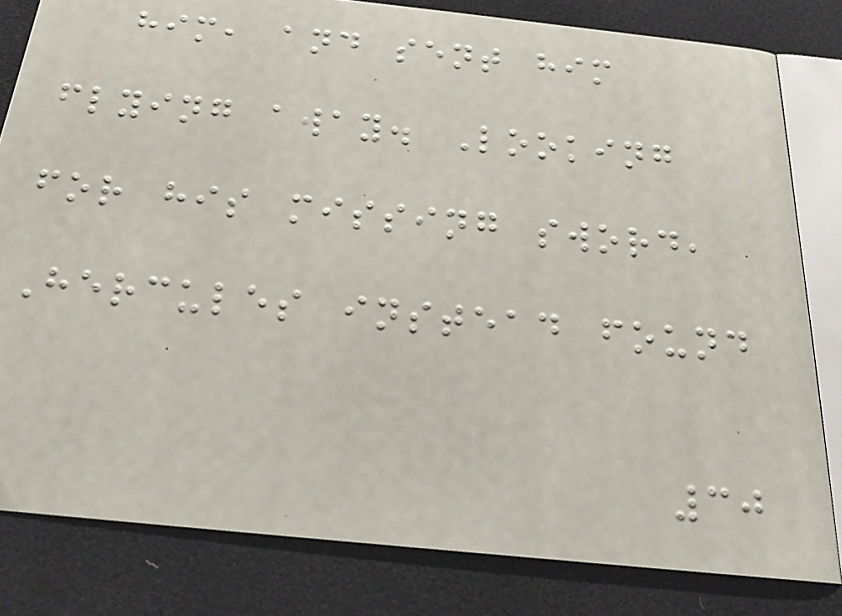him, and sent him
flying away. Looking
for his missing sword,
Hercules instead found
30
